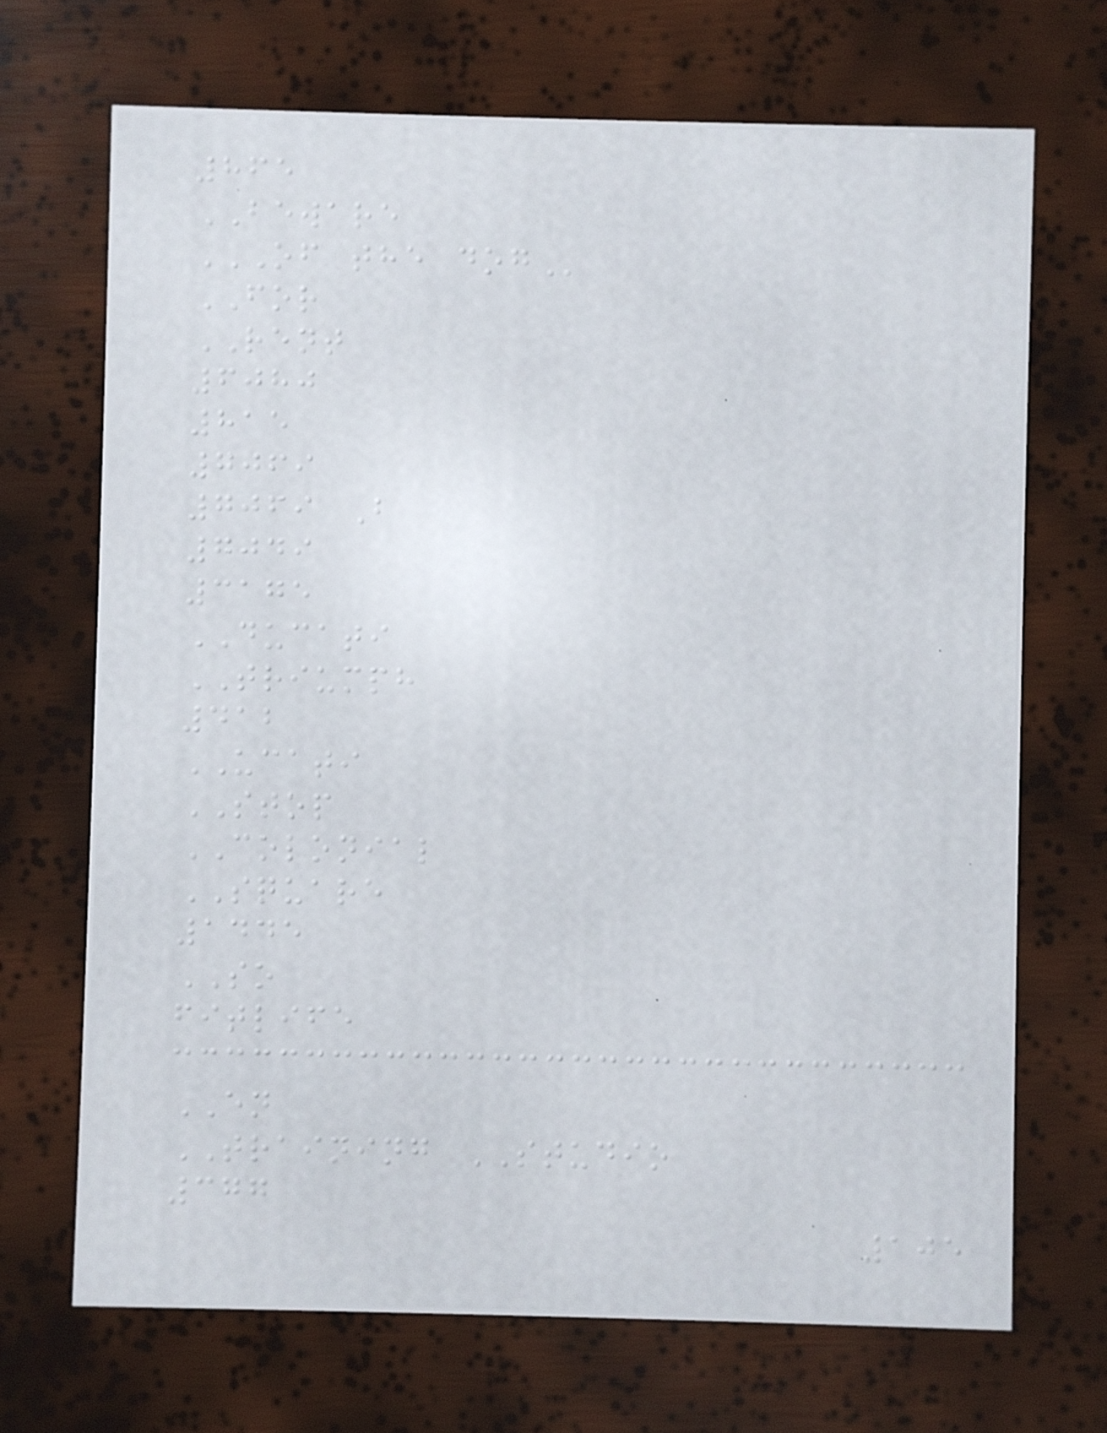865
BEWARE
OF THE DOG
FOR
RENT
6080
815
7069
7069 B
7049
3175
DUCATI
TRIUMPH
412
UCATI
STOP
COLONIAL
SQUARE
1445
SO
fitlife
EN
TRAINING STUDIO
377
105
